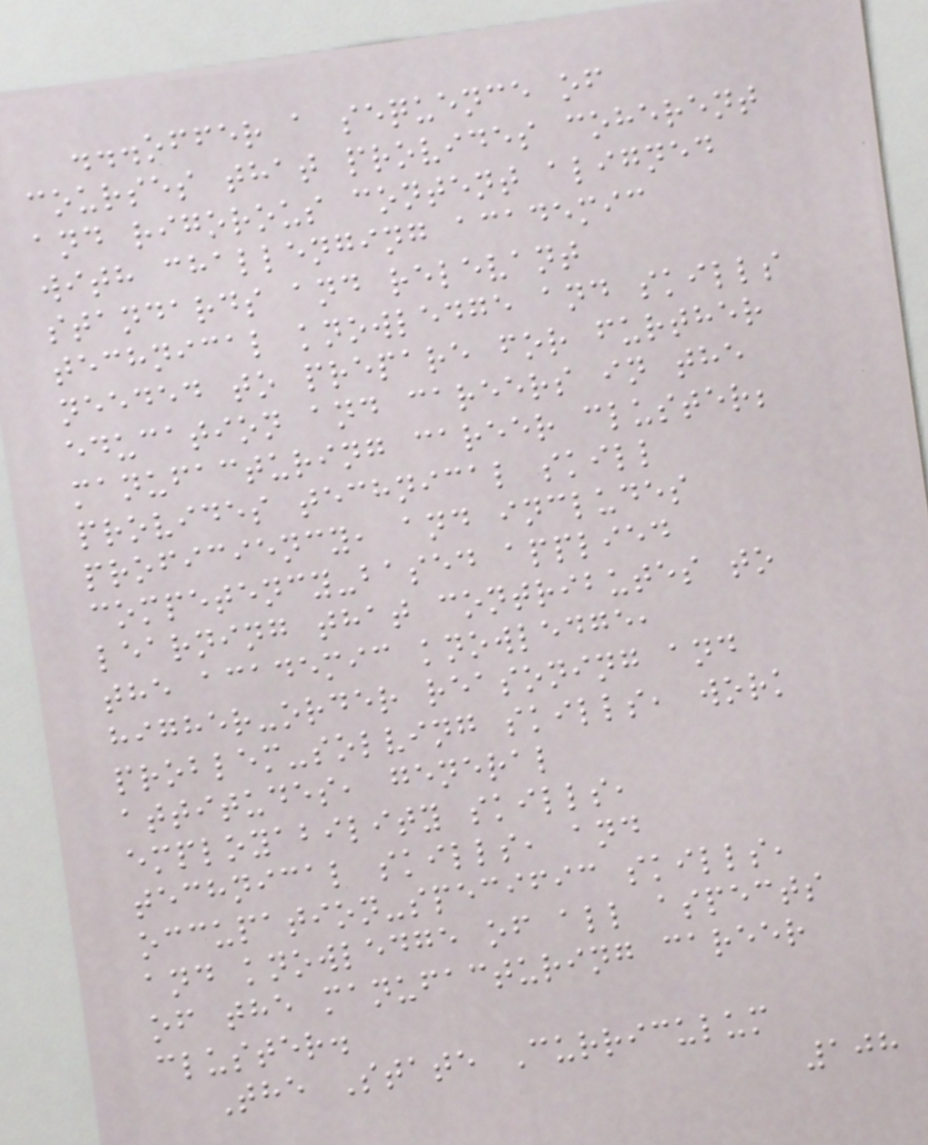...offer a sequence of
courses that provides coherent
and rigorous content aligned
with challenging academic
standards and relevant
technical knowledge and skills
needed to prepare for further
education and careers in the
manufacturing career cluster;
provides technical skill
proficiency, and includes
competency-based applied
learning that contributes to
the academic knowledge,
higher-order reasoning and
problem-solving skills, work
attitudes, general
employability skills,
technical skills, and
occupation-specific skills,
and knowledge of all aspects
of the manufacturing career
cluster.
The State Curriculum
108
